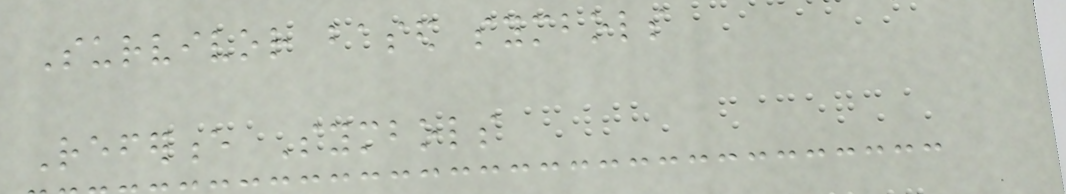Survivor based symbols
Reference Symbols
